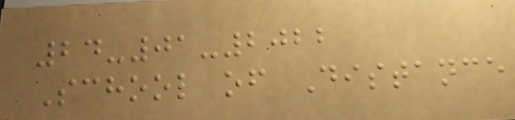24-01-2022
School of Distance
